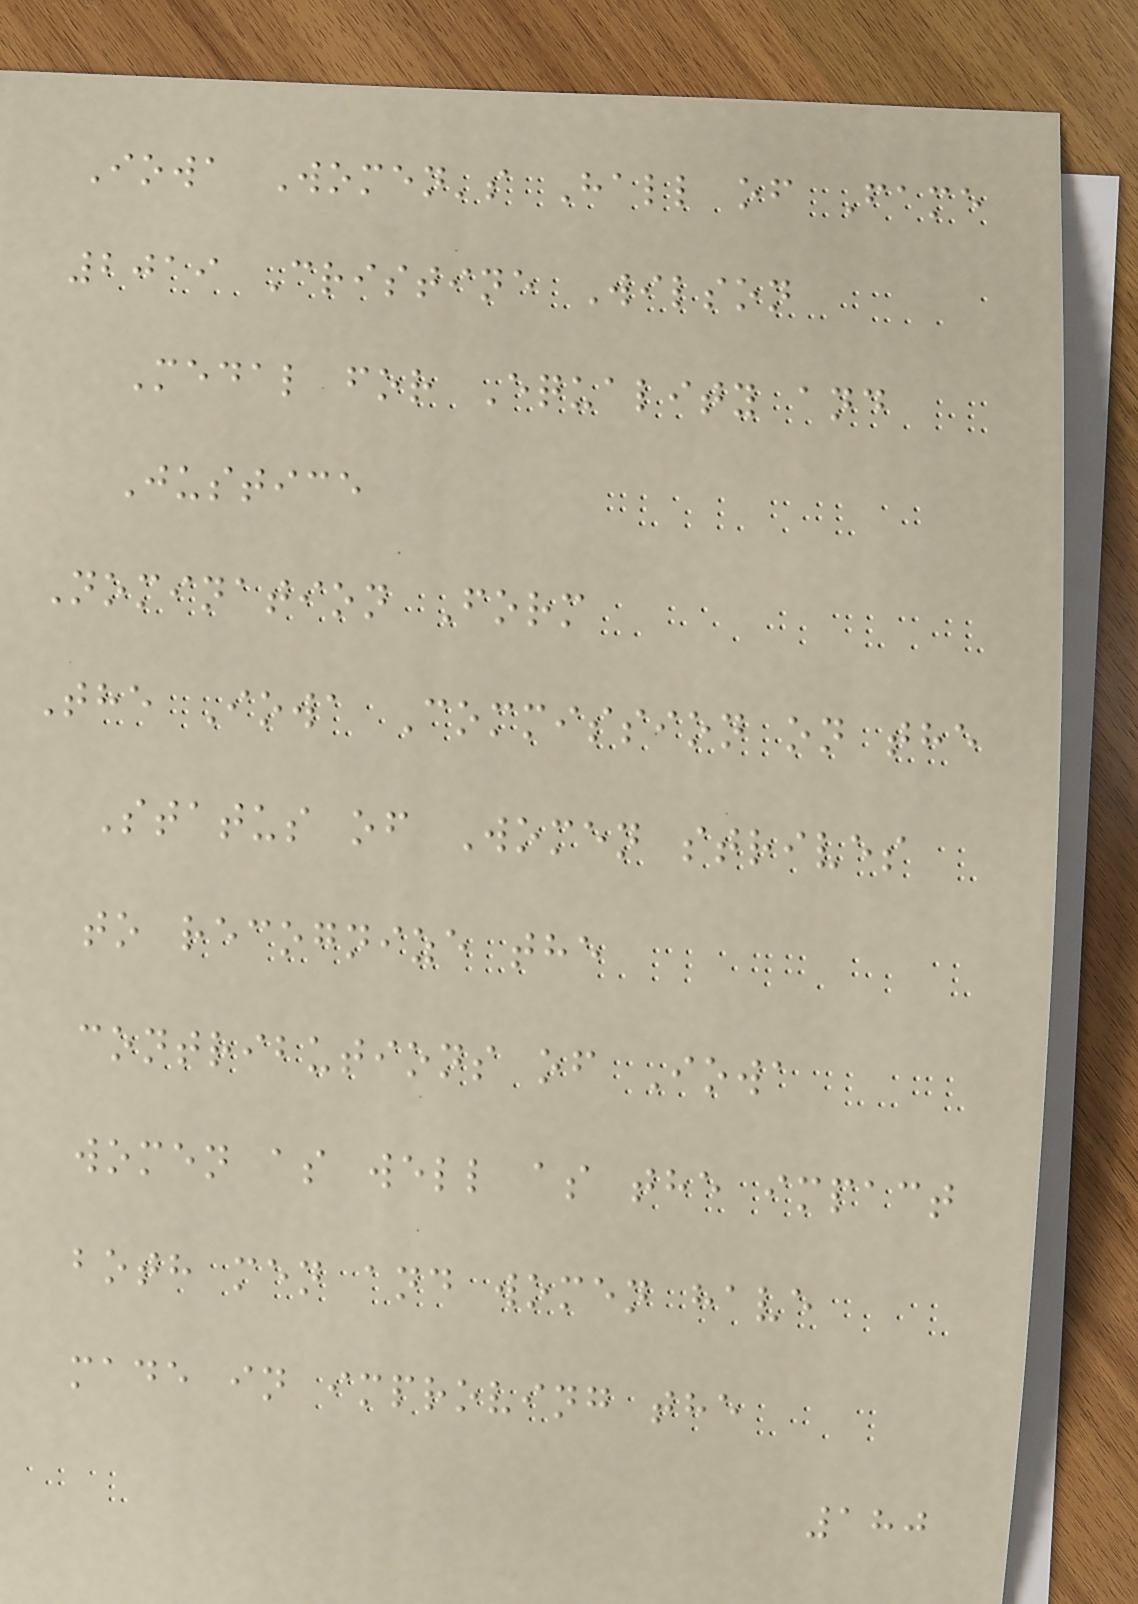Iowa Women's Hall of Fame
2019 Cristine Wilson
Medal for Equality and
Justice
Nomination Form
The Iowa Commission on the
Status of Women strives
to recognize the
contributions of Iowa
women as well as the impact
both men and women have
made in improving the
180
